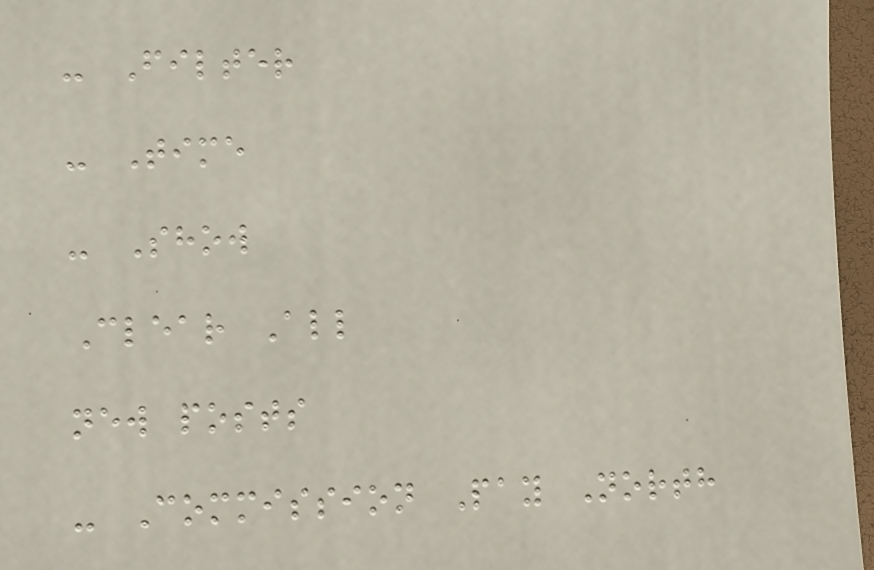- Filter
- Time
- Show
Clear All
new posts
- Commission Pay North
